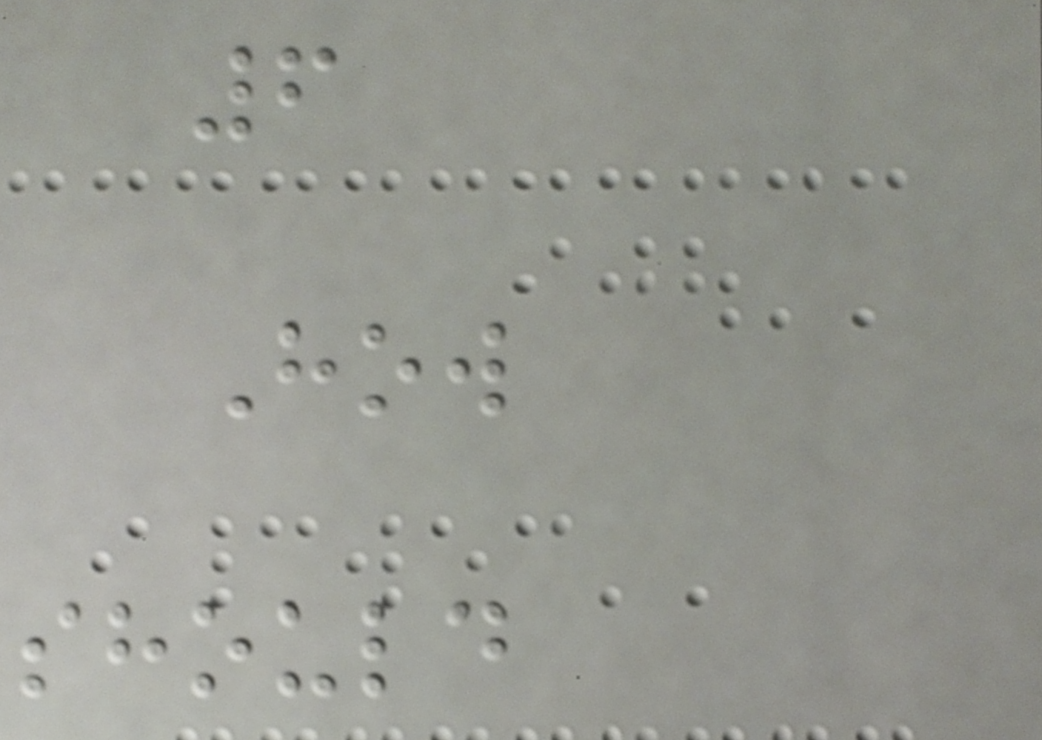6
How
should
